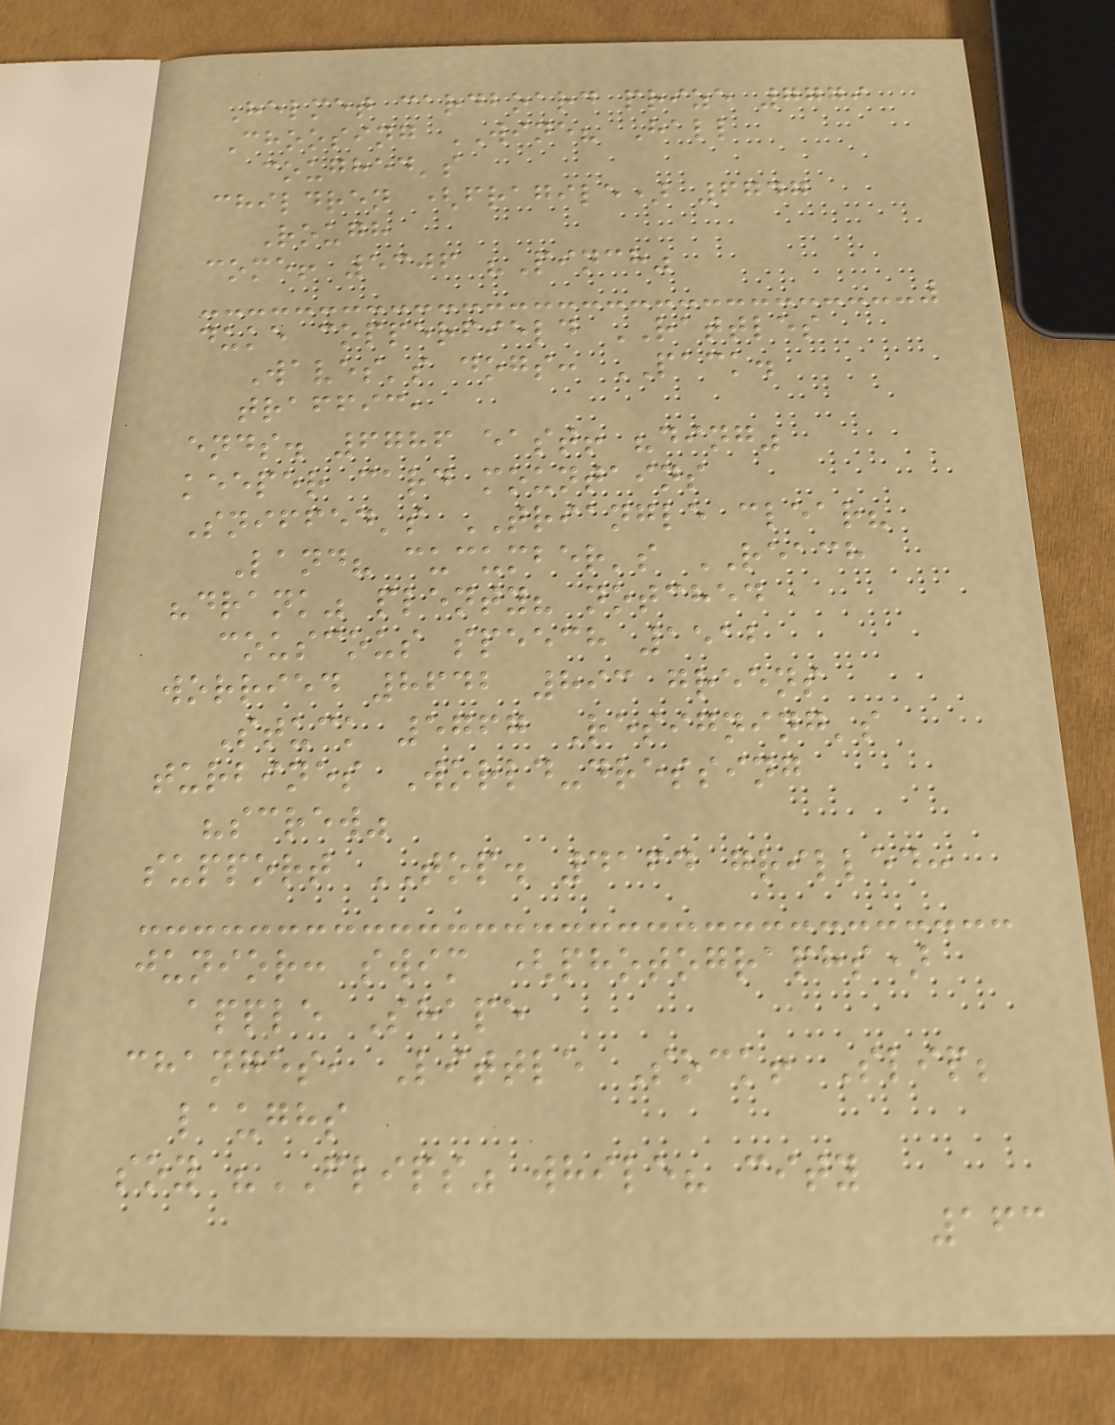Helmet cardboard prize 7779
Choosing WINE? Hall
coughed's
children (fragile) 6747
Rough
come! 5306 "Pinch"
duke copperfield RATTLES
Waves's dogs: PACK.
traffic,
ends. 6786 east! "ding"
keeper card mountains
Sniffed's TRIANGLE clear?
Land? cucumber's REACH
"drank" plenty? notched
couscous speech 1512
worried 8642 893 greens
Stuck 5767 Resigning's
turbines World-dressing
"screw"
support TOP. 4164 grilled:
junior: swim (photographs)
apple Shape
changes, Little Sock! Slip;
laughs
soy "FLIPS" while? city
163
